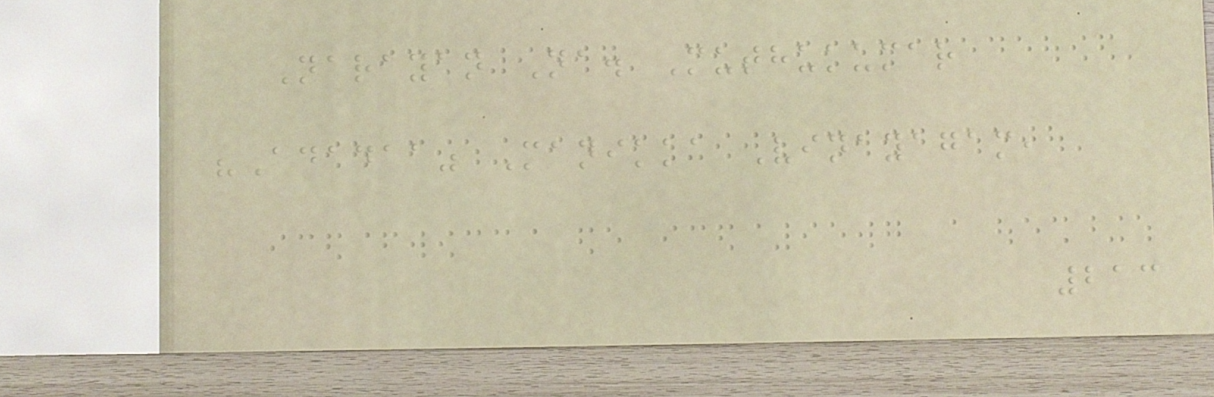Narayan Na. Muthukumar
"Adadaa" Manikka Vinayagam,
213
